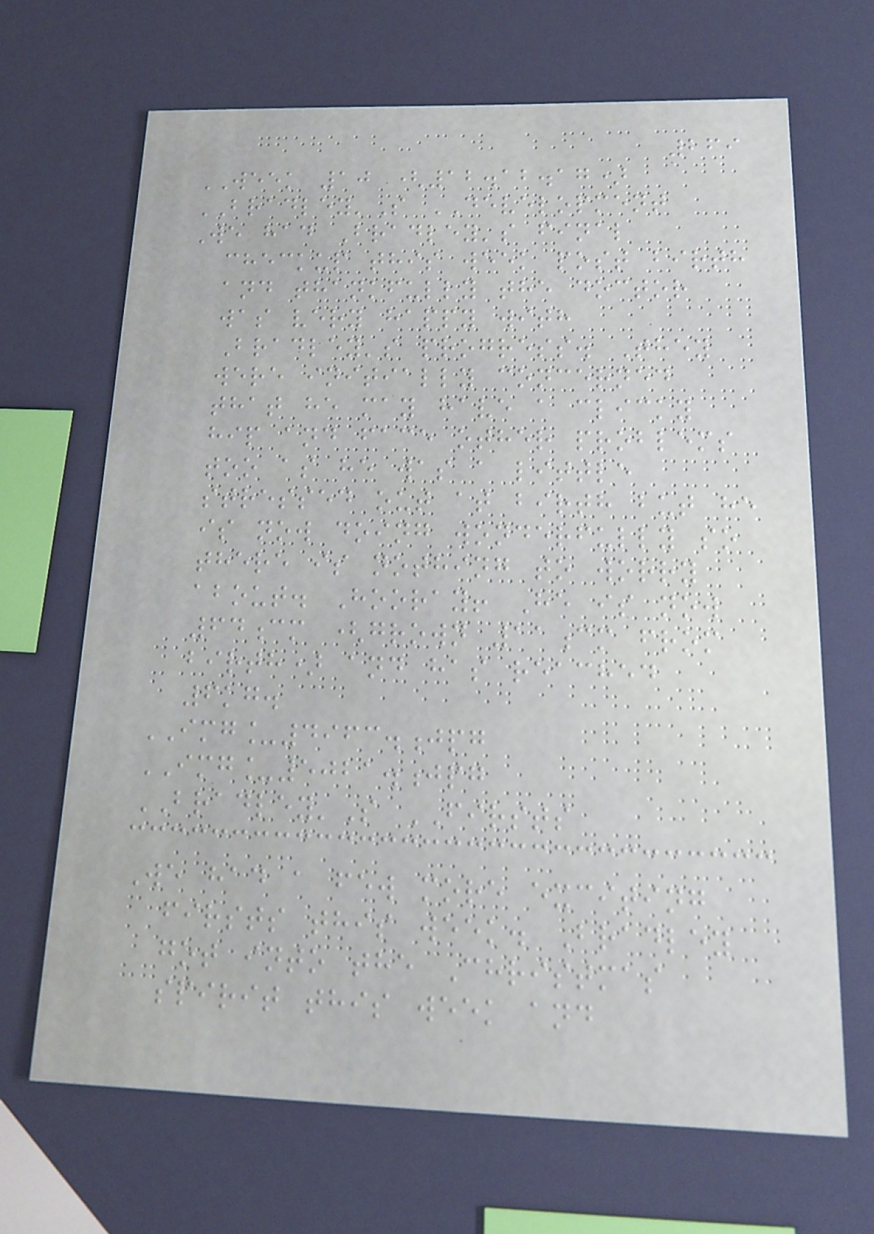269
WEEK 10 (12.12.17)
BRADLEY'S DEVELOPMENT
We had Bradley's final
checkup this week post birth
and thankfully the doctor
was very happy with
Bradley's progress. They
were initially concerned
that he may have a clicky
hip and face other problems
too as he was a little
stressed out at birth but he
is now doing wonderfully so
there is nothing to worry
about. Hooray! He is now
64cm (grown 11cm from
birth) and has reached
6kg.
IMG_4963.jpg
IMG_5021.jpg
BRADLEY'S FIRSTS
We had a few more exciting
firsts this week. Bradley
got into the Christmas
spirit this week and
